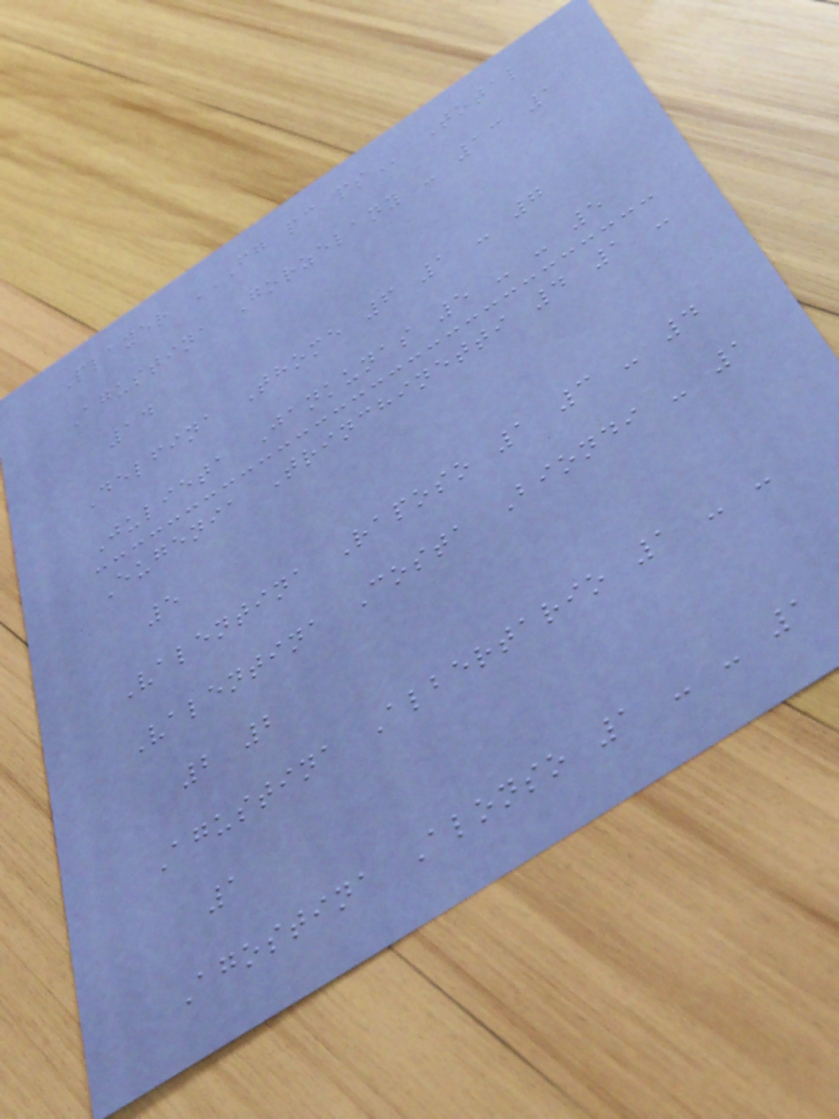Player FG PC PS Total
Agustina Gorzelany - 13 1
14
Delfina Thome 6 1 - 7
Julieta Jankunas 5 - - 5
Eugenia Trinchinetti 4 1 -
5
Valentina Raposo 1 3 - 4
Valentina Costa Biondi - 1
2 2
Agustina Albertario 1 - -
1
Agostina Alonso 1 - - 1
